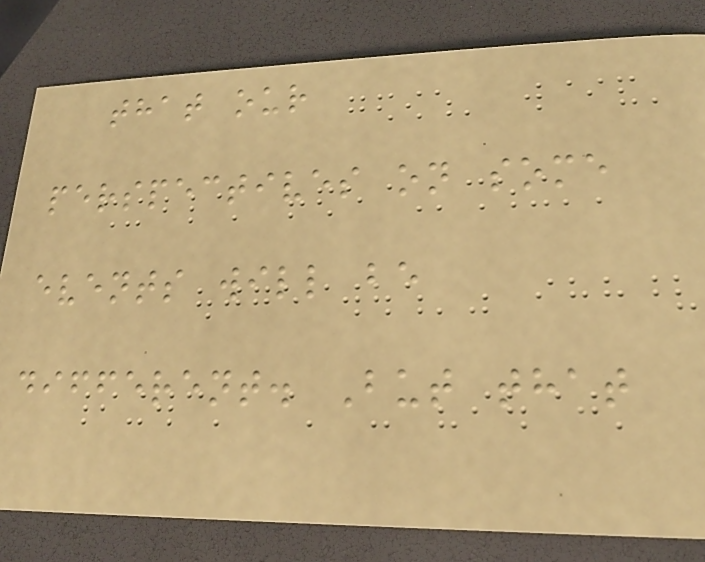that our
perspectives on some
events will be
different. But that
